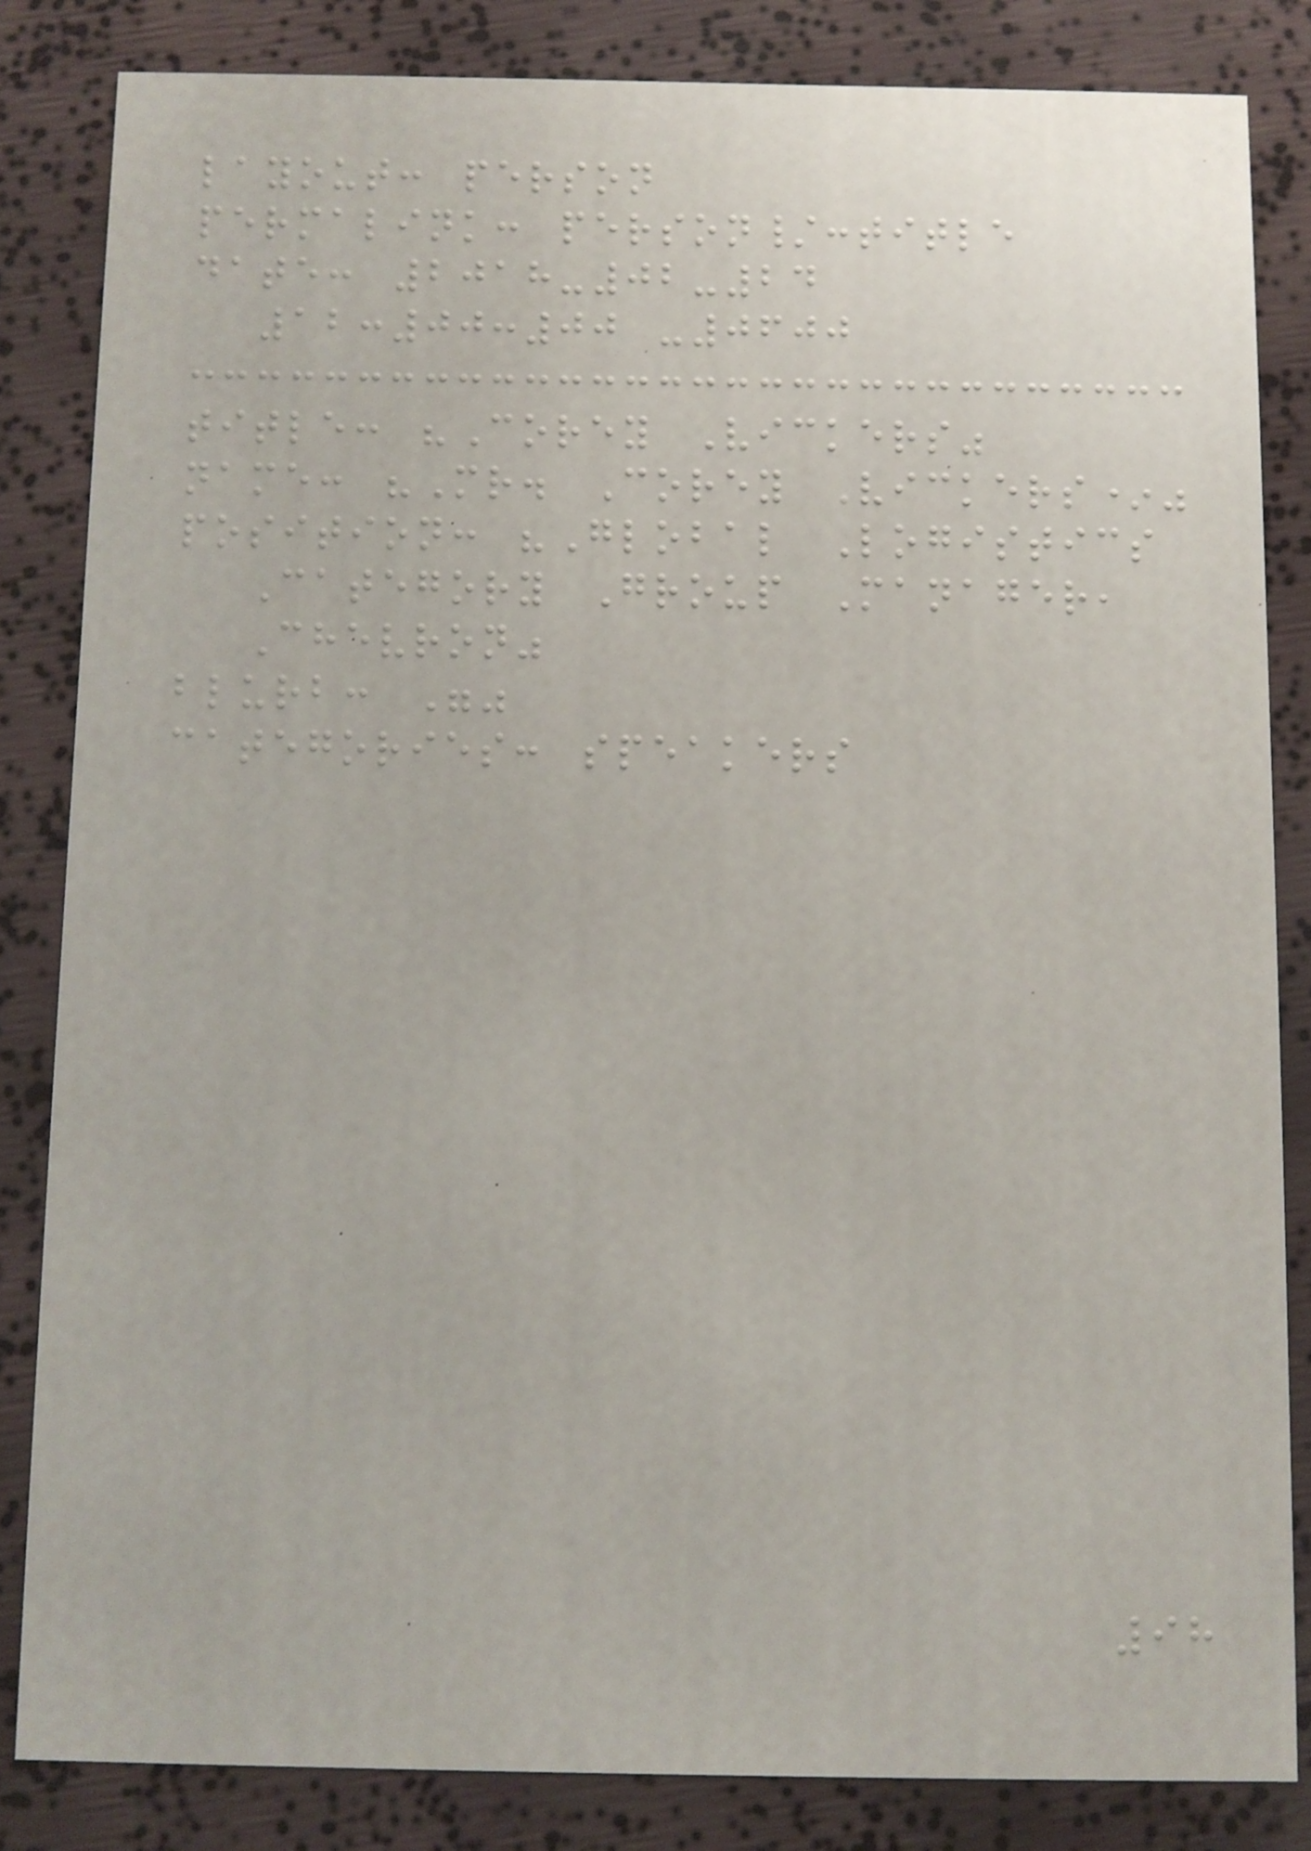layout: person
permalink: person/:title
date: 2018-02-24
12:00:00 -0600
title: "Corey Vickers"
name: "Mr. Corey Vickers*"
position: "Global Logistics
Category Group Manager,
Chevron"
blurb: ""
categories: speakers
98
